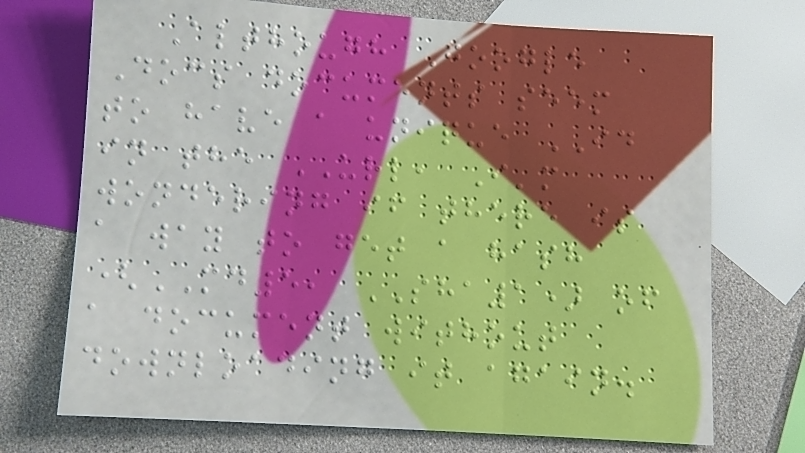Although Google
Docs documents seem
to have a unique ID
in the URL, I'm
wondering if there is
a way to get a hash
(MD5, SHA1) of
a document without
downloading it again.
